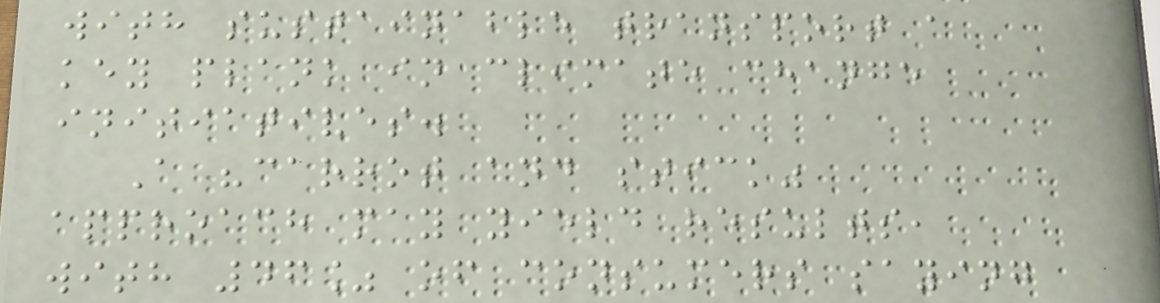with sustainable transport a
key plank in climate change
initiatives.
A "carrot and stick"
approach may yield results,
with 46% of consumers saying
